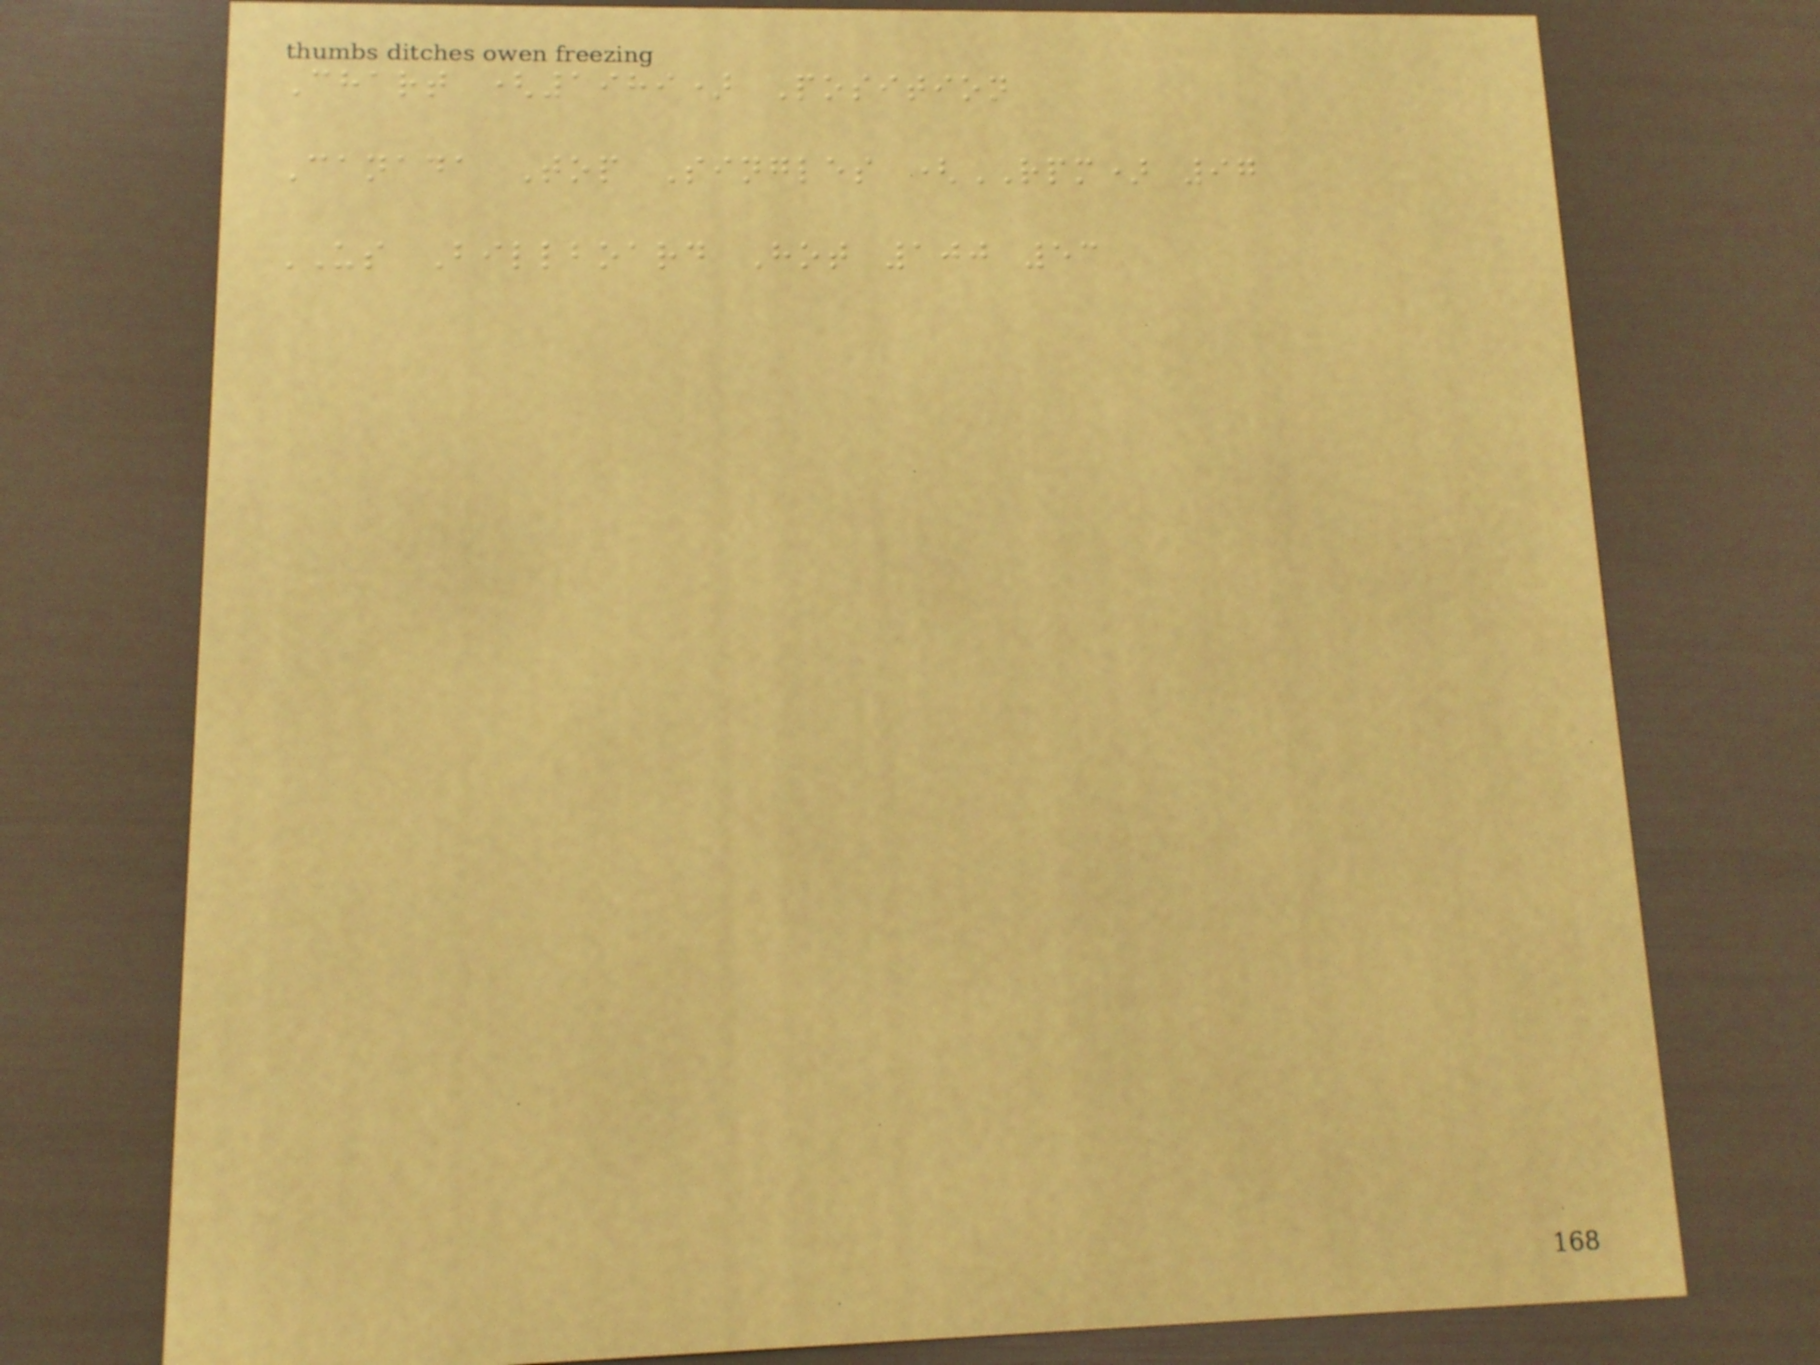Chart (1989) Position
Canada Top Singles (RPM) 97
US Billboard Hot 100 53
